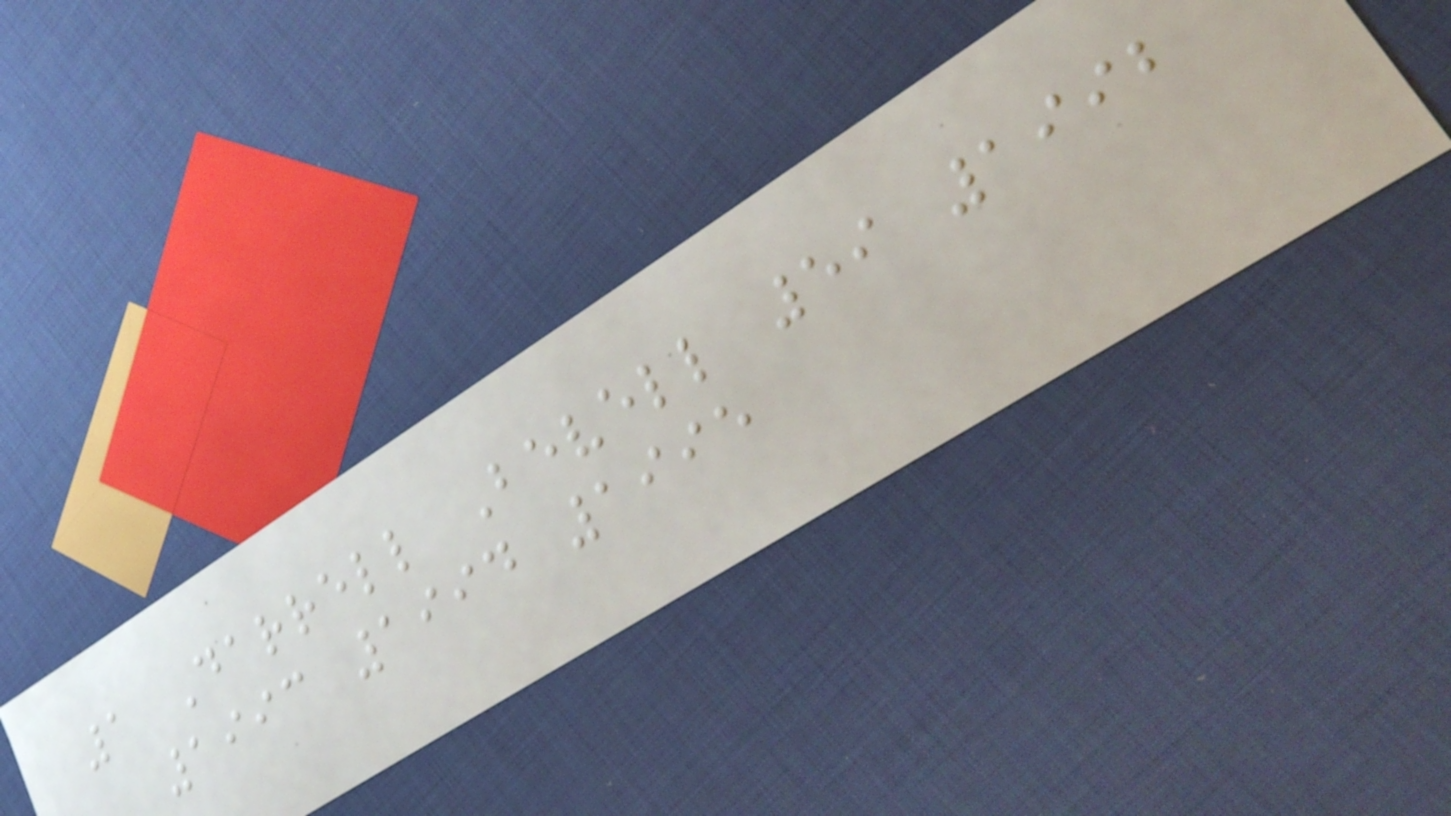1 Darrell Bevell 59 1992
1993 1994 1995
